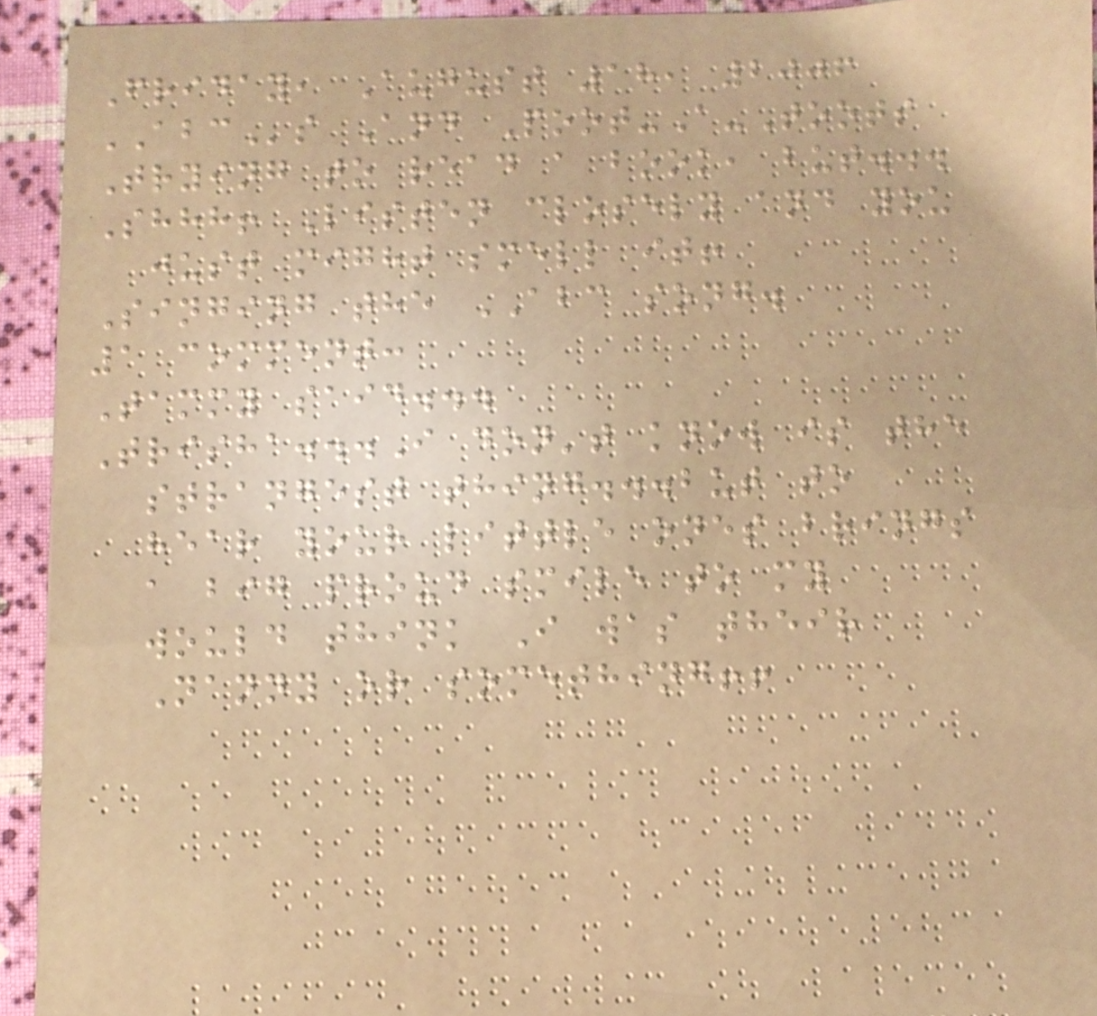Friday, August 18, 2006
ABCs And Poot-A-Toots
Trying to read a book, but...
Shhh! Listen closely and you
just might smell it!
Singing the ABC song.
1 comment:
Tammy said...
Trisha...I don't know is the
strangest thing...but to
hear your little ones brings
a big proud smile to my
would think I was their
Nanny or something!!
